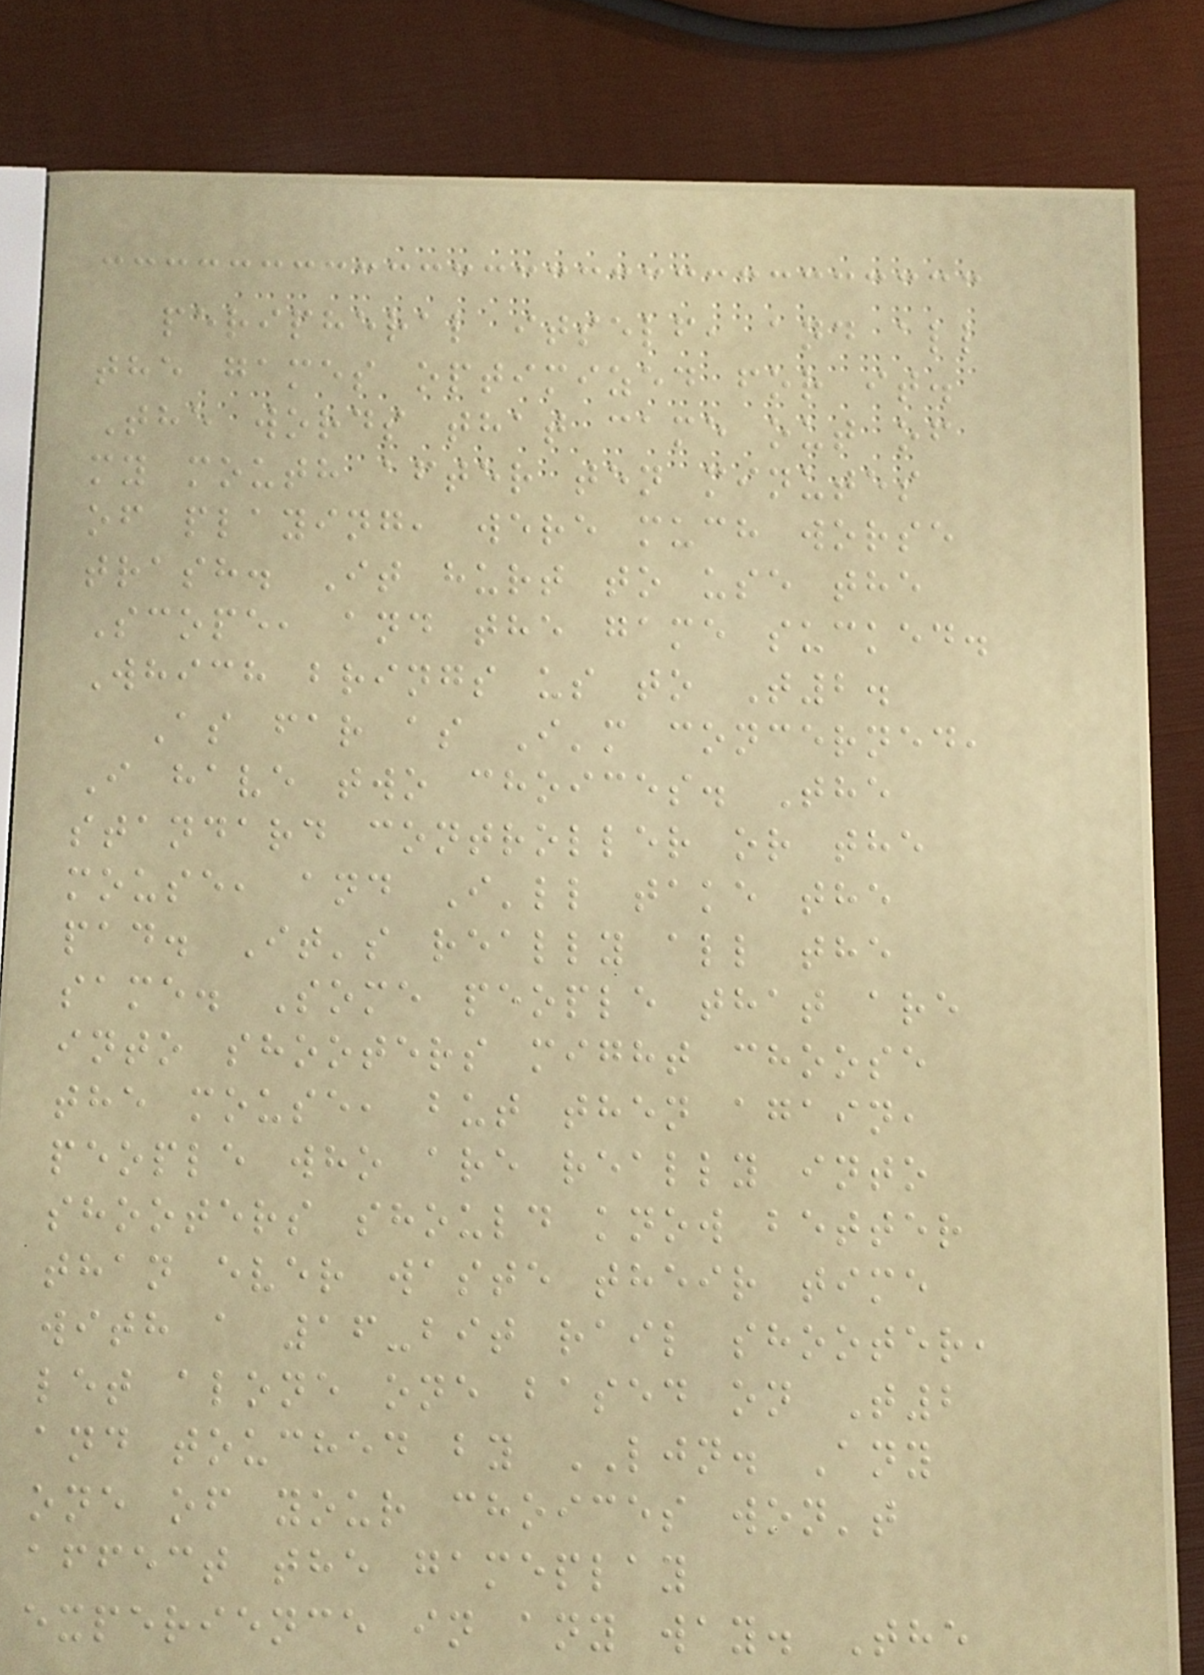peripheral itself, and all
the games optimized for it.
The words that came out of
my mouth after ten minutes
of playing, were much worse
trash. It hurt to use the
Scope, and the game sucked.
Which brings us to T2.
As far as I'm concerned,
I have two choices. The
standard controller or the
mouse, and I'll take the
pad. It's really all the
same. Some people that are
into shooters might choose
the mouse, but then again,
people who are really into
shooters should know better
than ever waste their time
with a 16-bit rail shooter,
let alone one based on T2
and touched by LJN. Any
one of your choices won't
affect the gameplay
experience in any way. The
